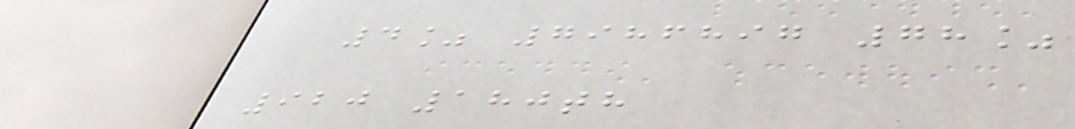4% 7986897 78%
920 180th
